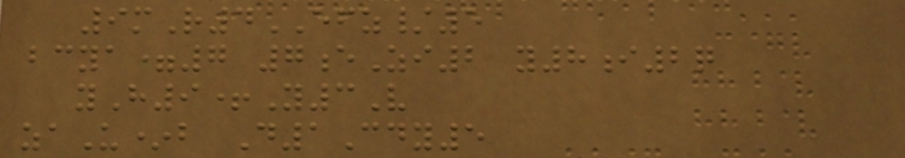9mR4EFZ/5
bcya=7 7eZi2 y8i2q
yH9+Y3V
zaU*b D1Cdy5
